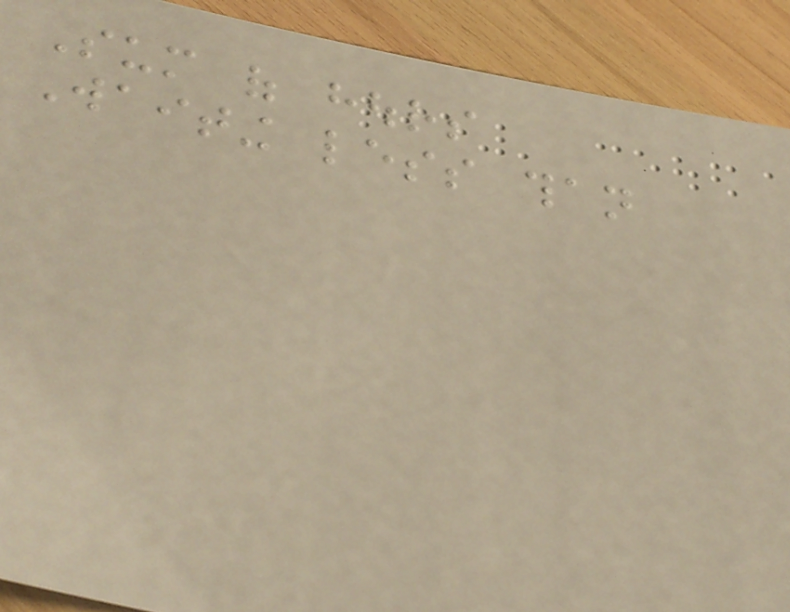Sum of hours
Waiting less than
